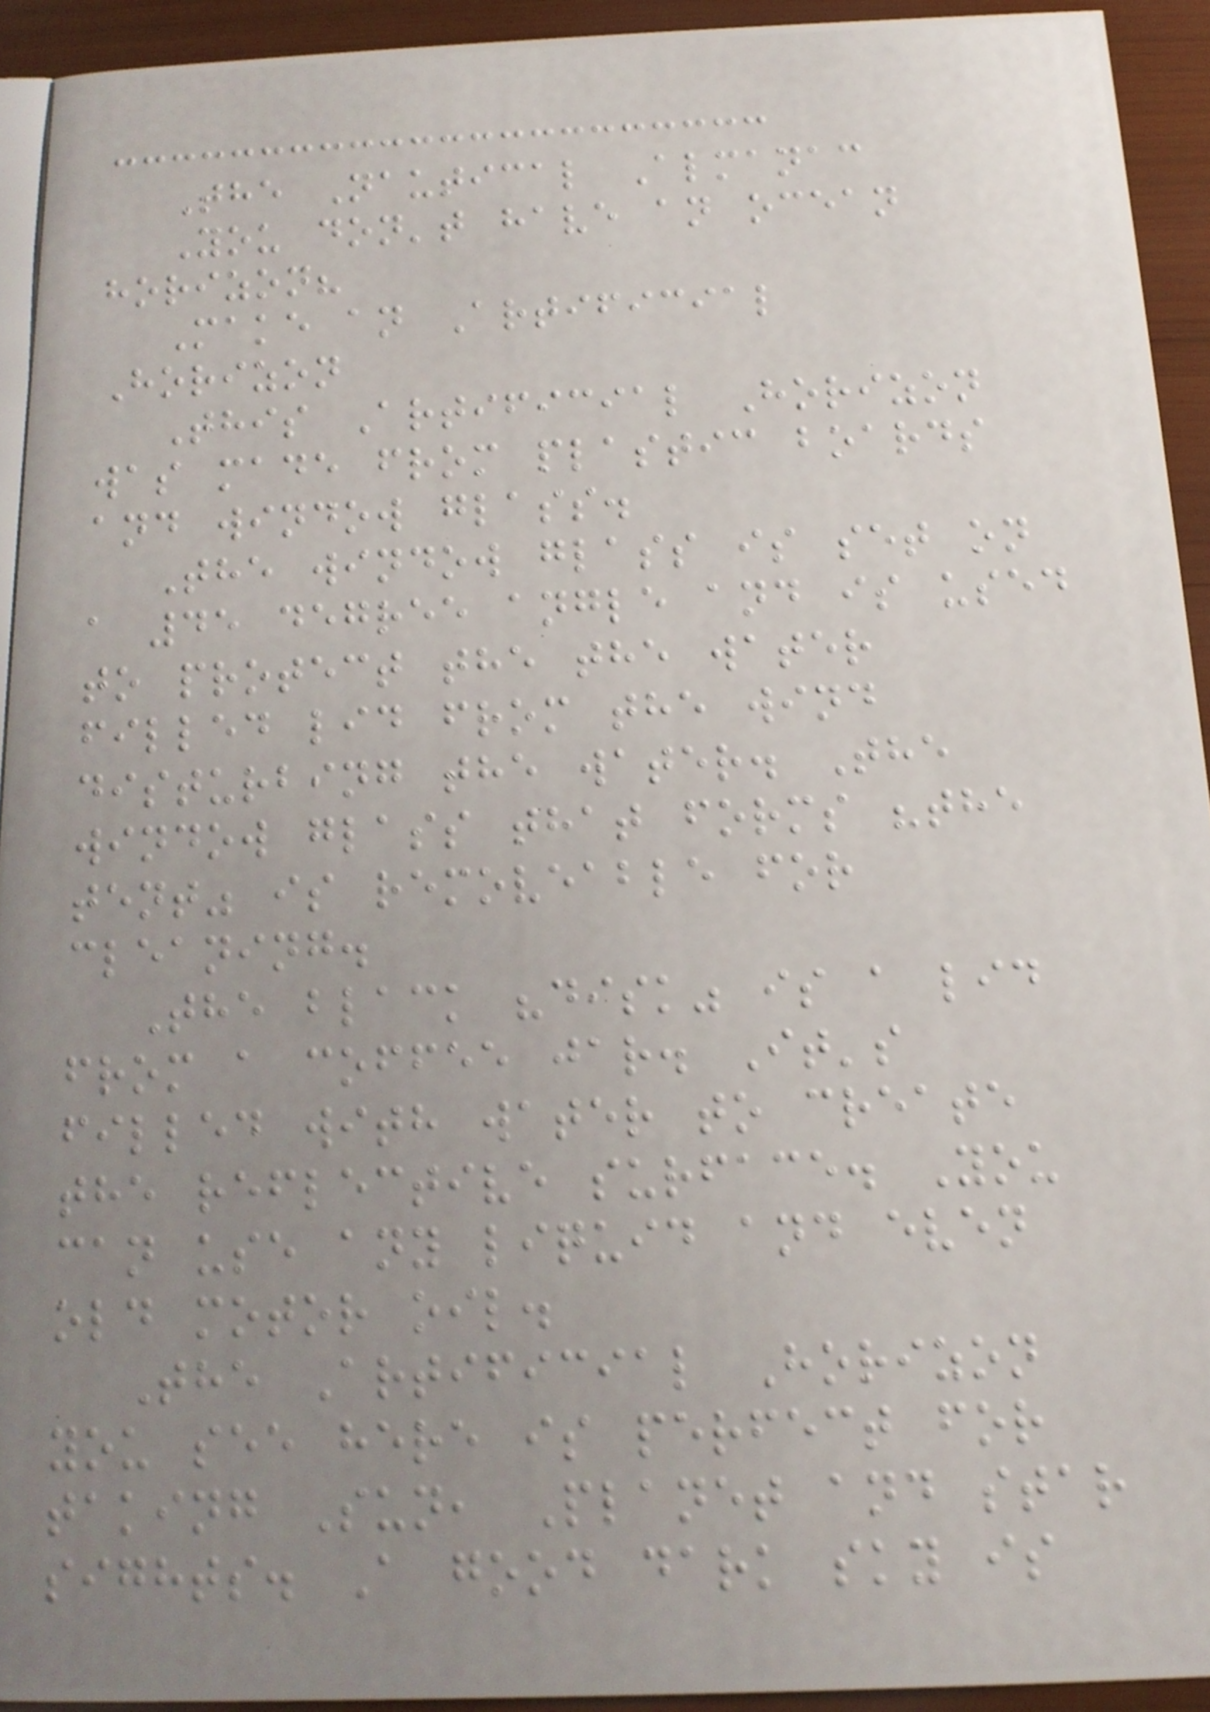The Nautical Almanac
You don't have an ocean
horizon?
Make an Artificial
Horizon
This Artificial Horizon
was made from plastic boards
and window glass.
The window glass is set on
a 45 degree angle and is used
to protect the the water
filled lid from the wind
disturbing the water. The
window glass that forms "the
tent" is removeable for
cleaning.
The black "disk" is a lid
from a coffee jar. It's
filled with water to create
the reflective surface. You
can use any liquid and even
old motor oil.
The Artificial Horizon
you see here is perfect for
taking Sun, Planet and star
sights. A good dark sky is
